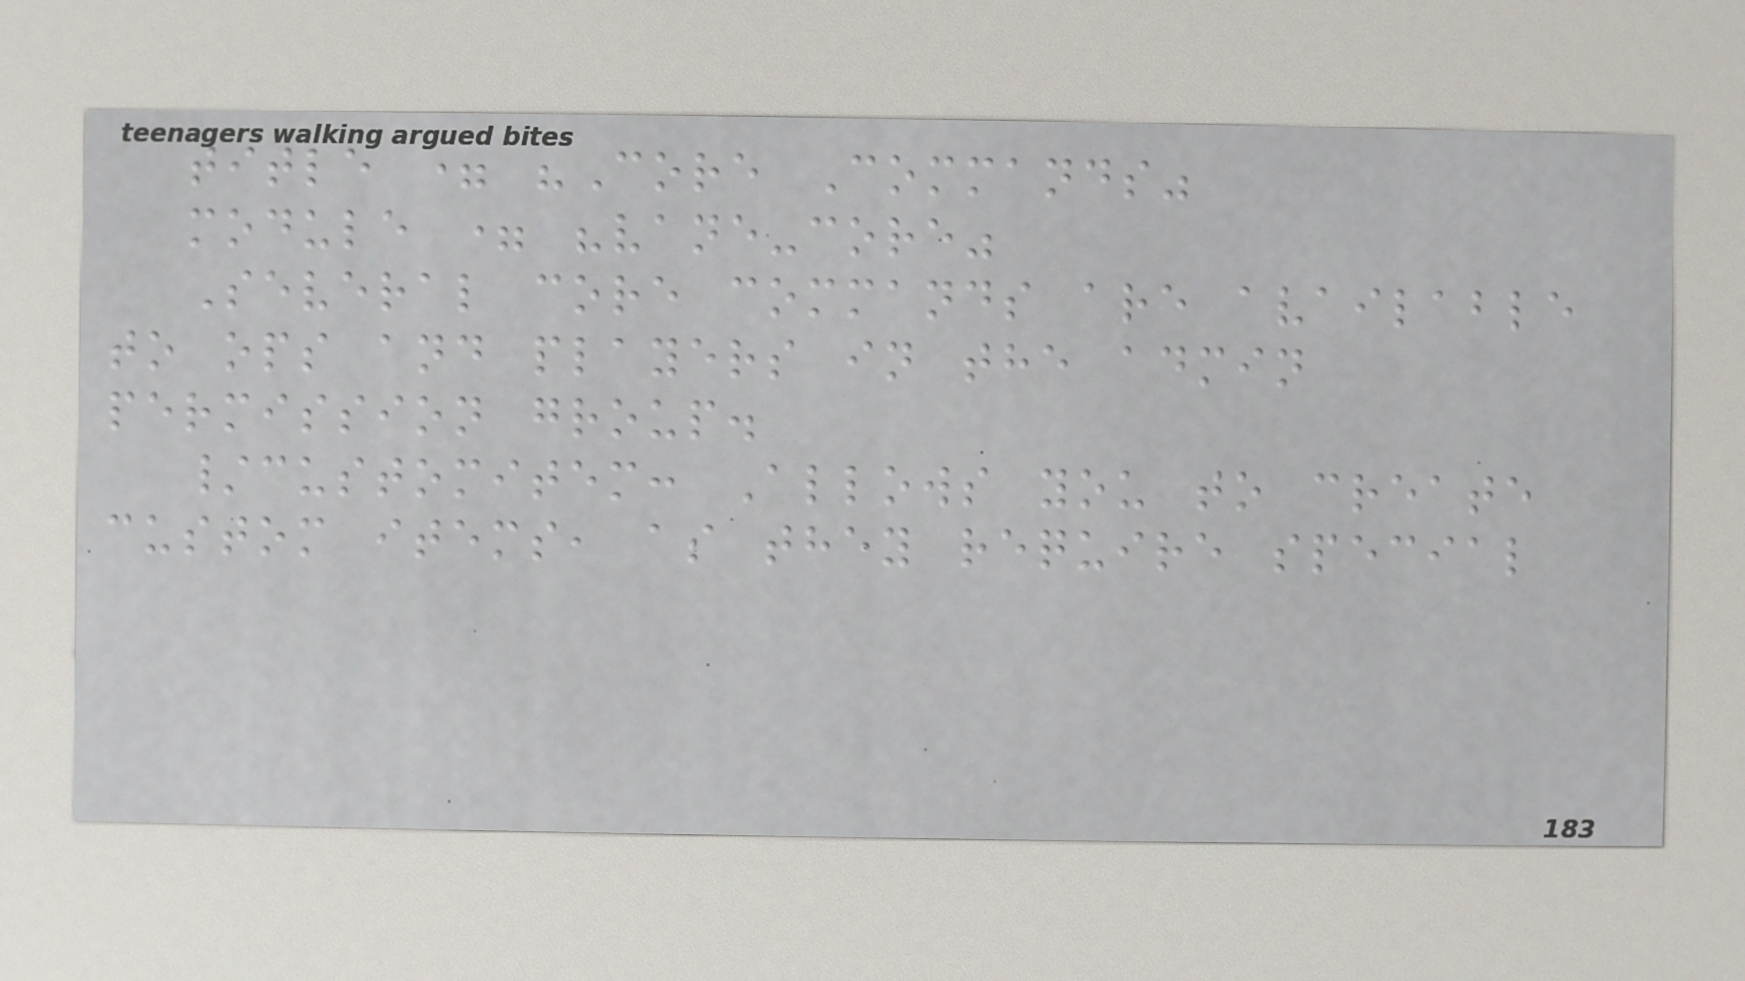title = "Core Commands"
module = "vane-core"
Several core commands are available
to ops and players in the admin
permission group.
/customitem: Allows you to create
custom items, as they require special
